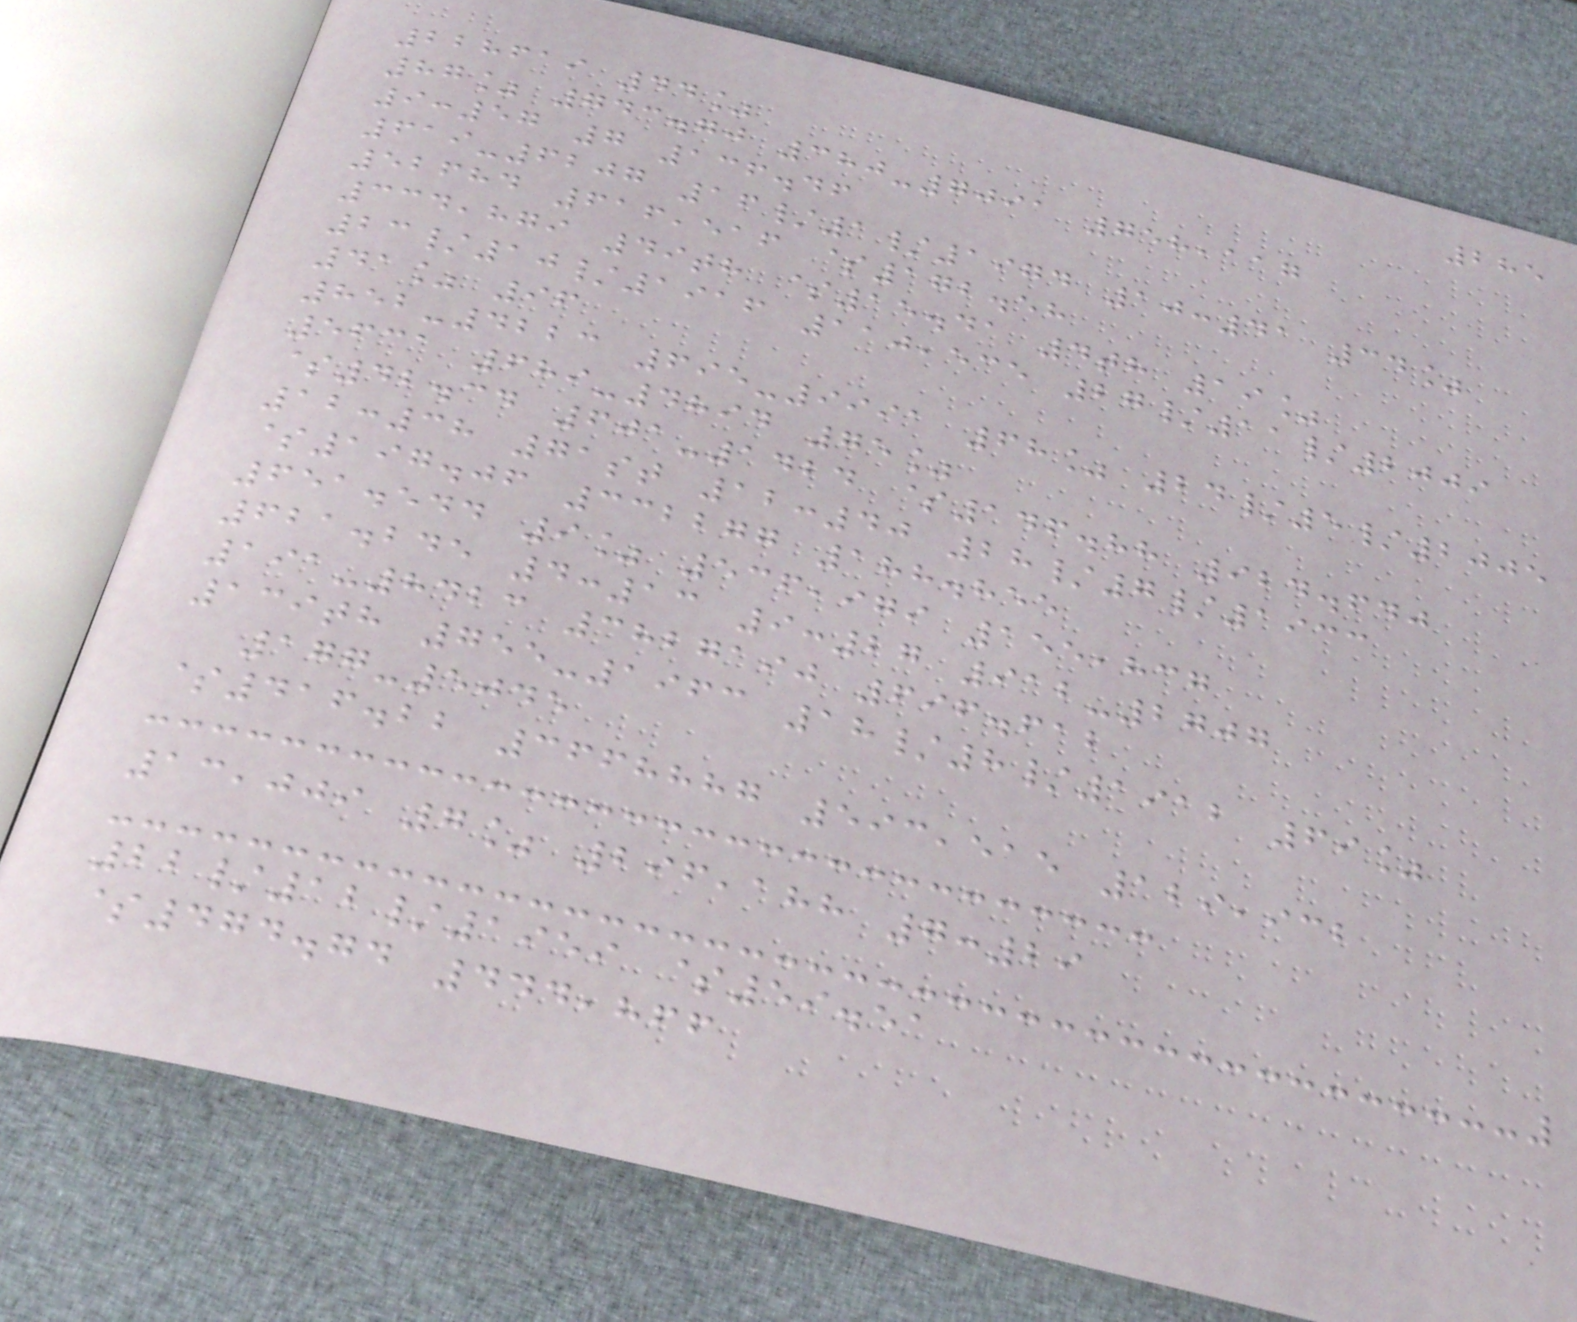285
228619 44%
87% 743.70 380-7091 758,117
9:57 7 136.46
619-6207 16/1/1974 10:41 34%
52684 616,516 $172.58
334,879 49th $15.41 4th 19%
23/10/1916 110,535 27/11/2009
41% 96
852-4223 695-9991 68% 24/5/2005
5631 689-4894 75%
$42.34 601-1424 $146.88 924.640
12:38 71st 12:40 28/7/1933
$197.06 332277 188.855
651.544 9% 536,979 155,837
621.245 4:13 9:27 912-2707
191-8423 3827190 696.612
139th 755-1963 18/8/1912 69%
177-5045
$416.22 3668887 593,515 129,932
13,009 7% 296,188 7:29
22/12/1959 $59.51
$474.74 444,866
